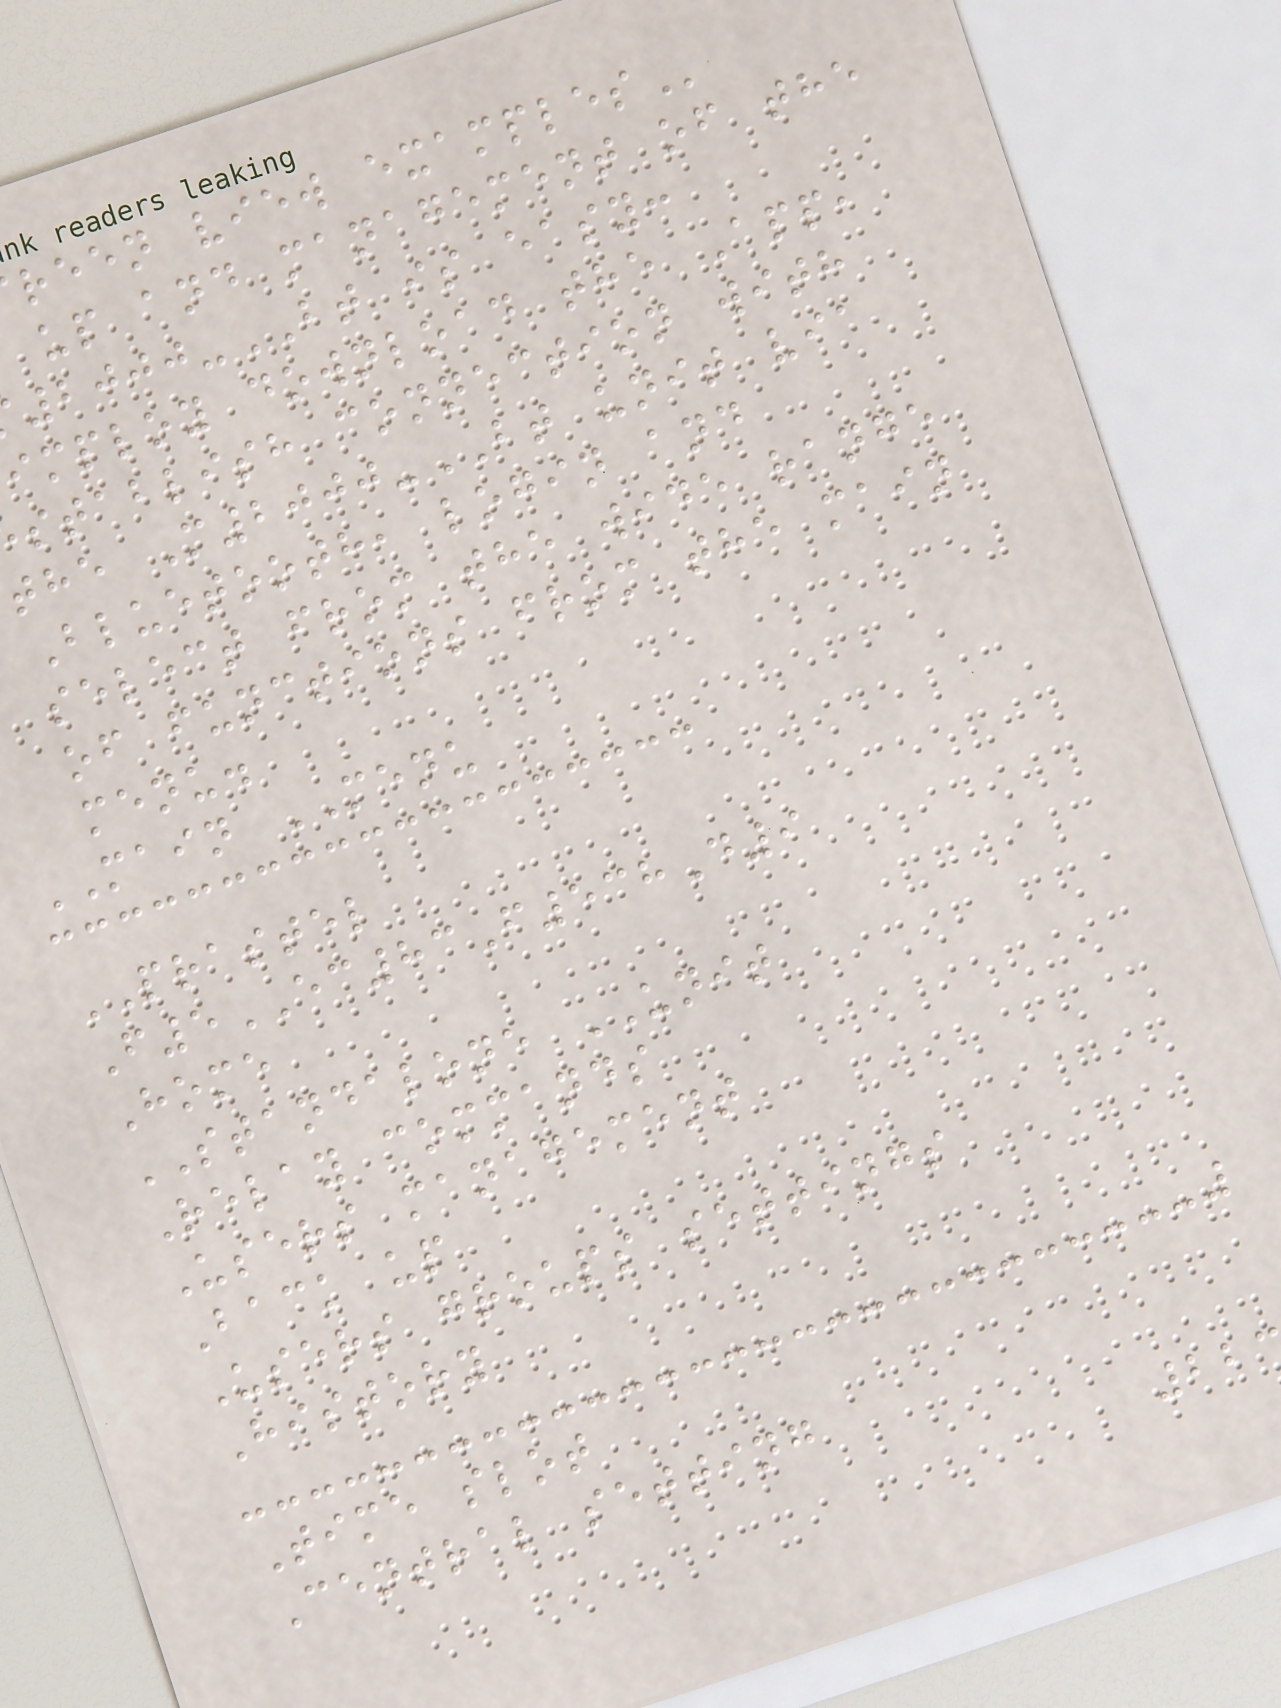reen view
up and management of the
2000-BT is easy:
imploy download the App,
stablish connection with
the M2000-BT unit via
Bluetooth, login and
select from the wide range
of functions from the main
menu.
MAIN MENU
PRASTEL
F5EC83F538D9
Home
STANDALONE UNIT
Relay commands
Users management
Back up
Users groups settings
History
Time slot
Central setting
